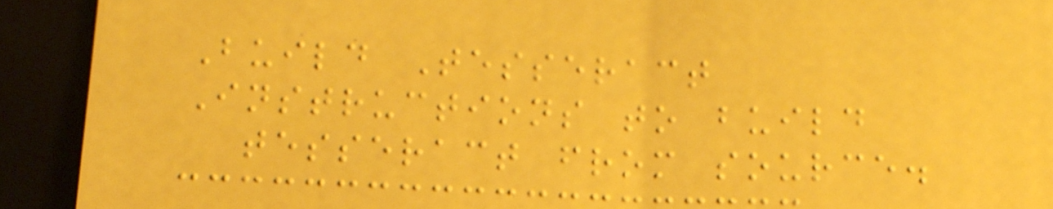Build Tesseract
Instructions to build
tesseract from source.
